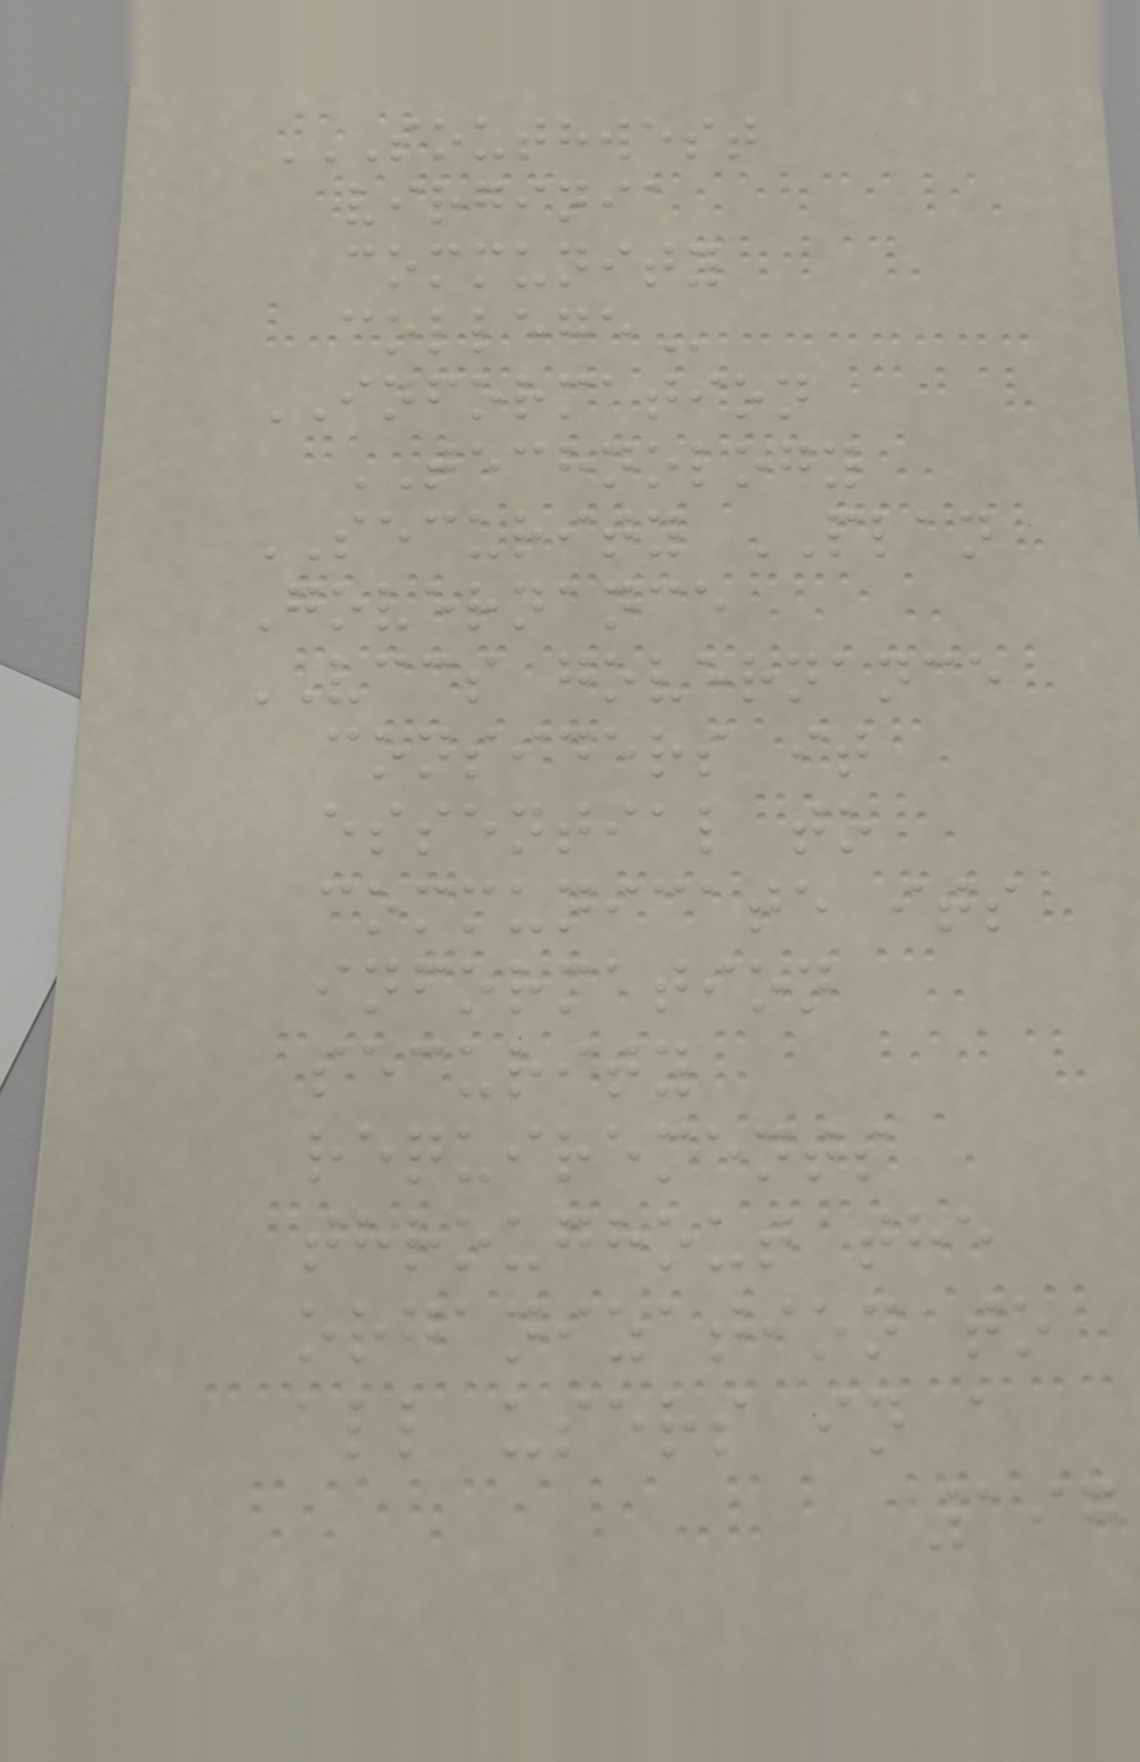SOUTHWEST
VIRGINIA
COMMUNITY
COLLEGE
INFORMATION
TECHNOLOGY
SECURITY PLAN
Governance
VCCS governance
considers it
essential to
communicate its
information
security
requirements
throughout the
organization to
all users in a
197
